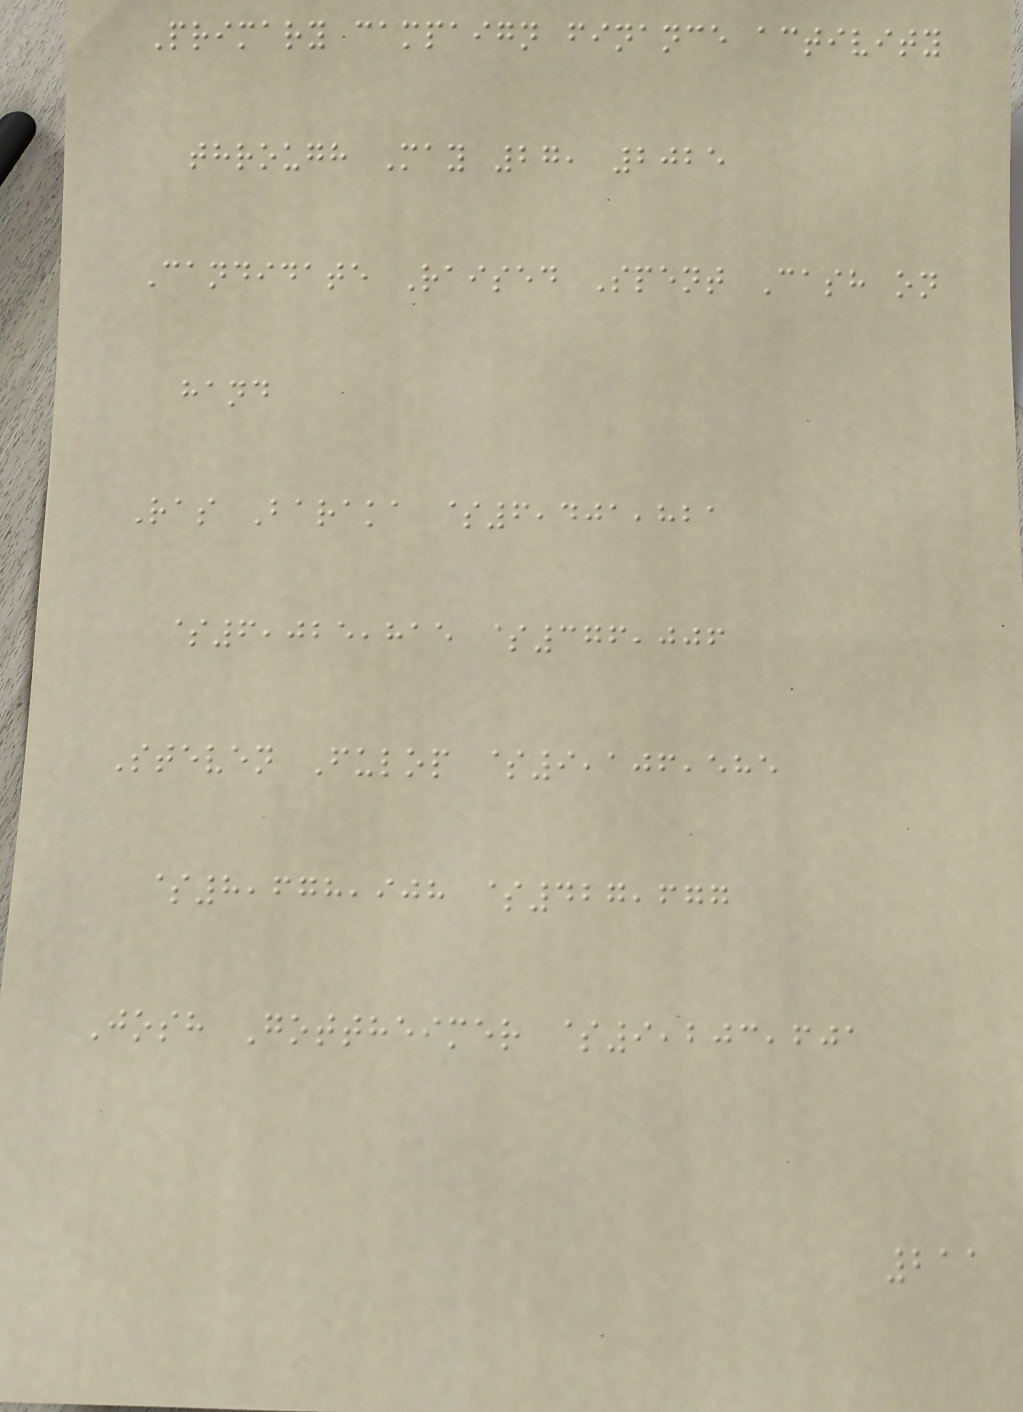Primary campaign finance activity
through May 27, 2025
Candidate Raised Spent Cash on
hand
Ras Baraka $6,401,821
$6,025,815 $376,006
Steven Fulop $9,106,585
$8,678,908 $427,677
Josh Gottheimer $9,203,601
211
